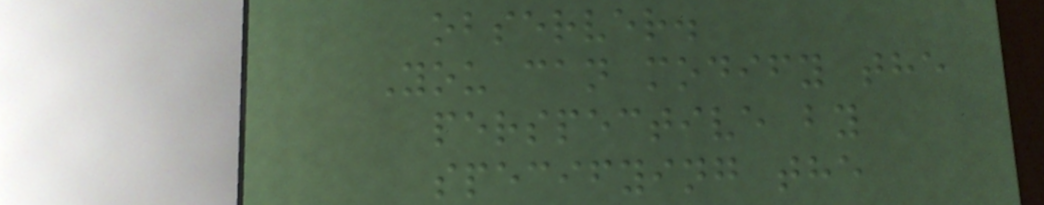observer.
You can modify the
perspective by
specifying the
